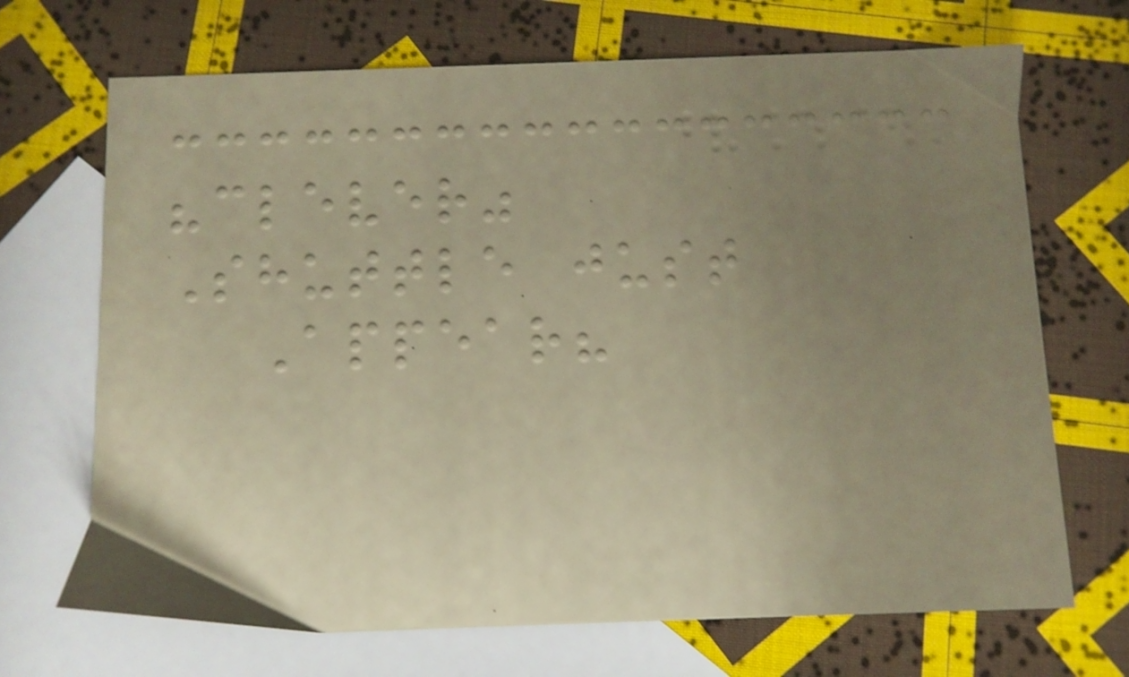"clever"
Shuttle just
Appear?
